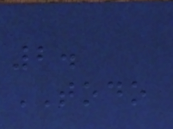2.
TODO
